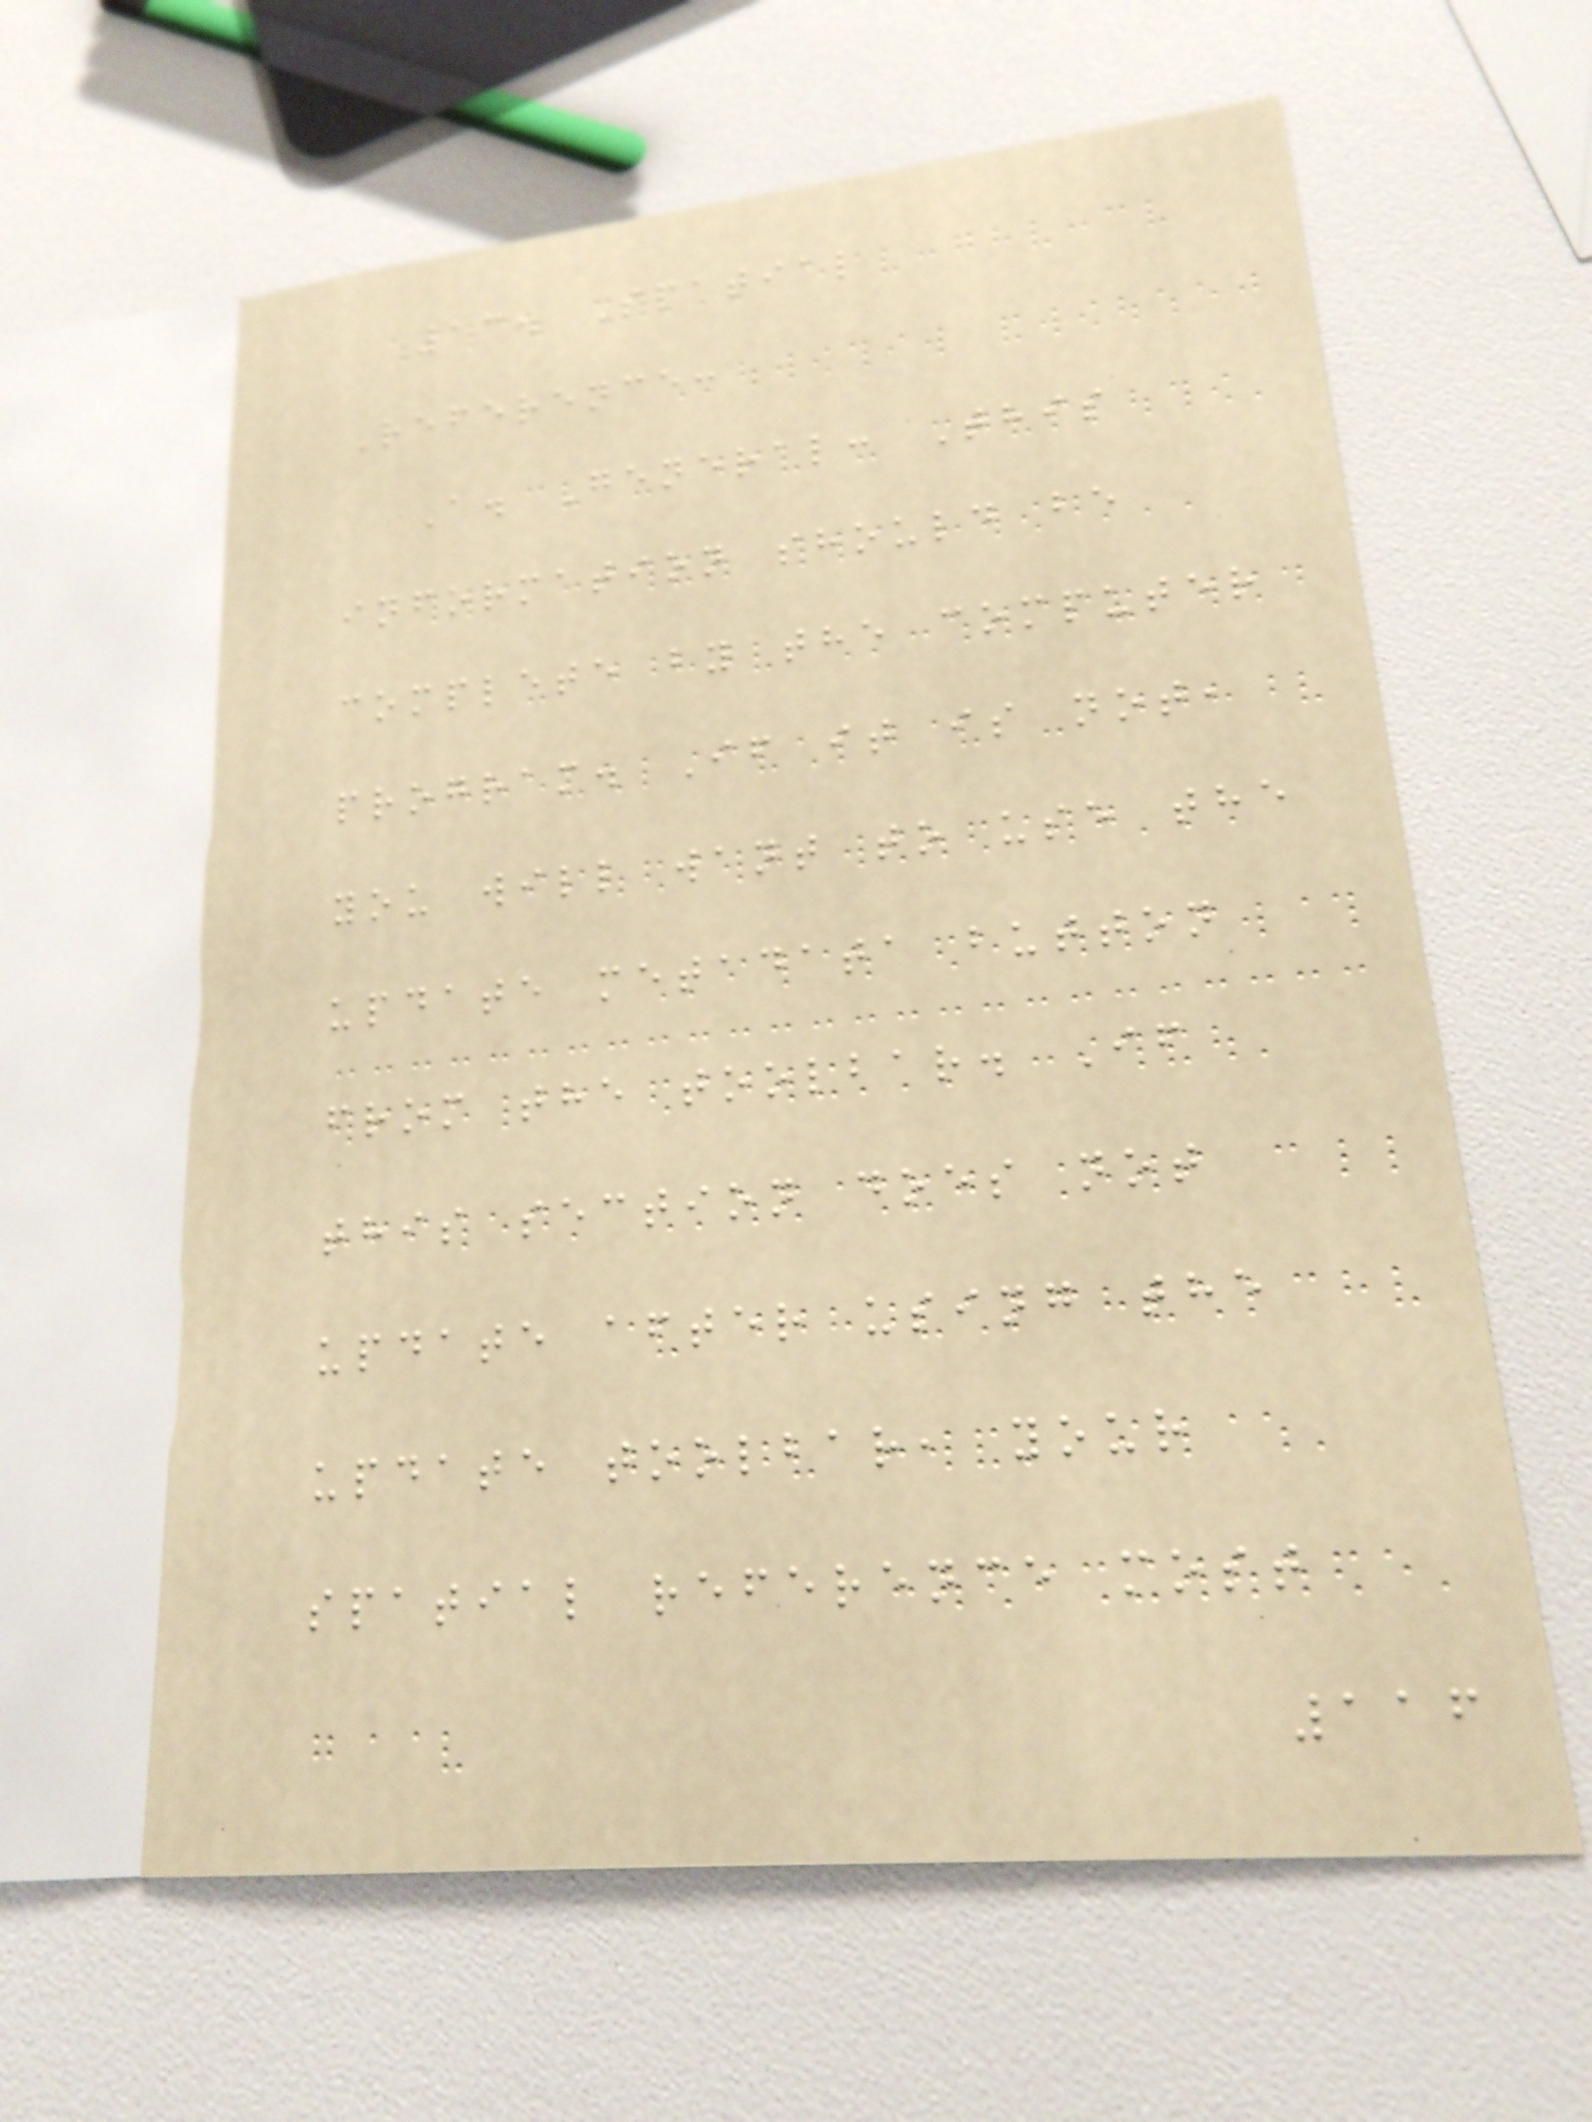13. Spatial
Reference:
A. General: This
information should be
complete by the computer
program. If it is not,
you will want to use the
update metadata button
from the toolbar. If
this section does not
update after using the
update toolbar, your
spatial reference most
116
